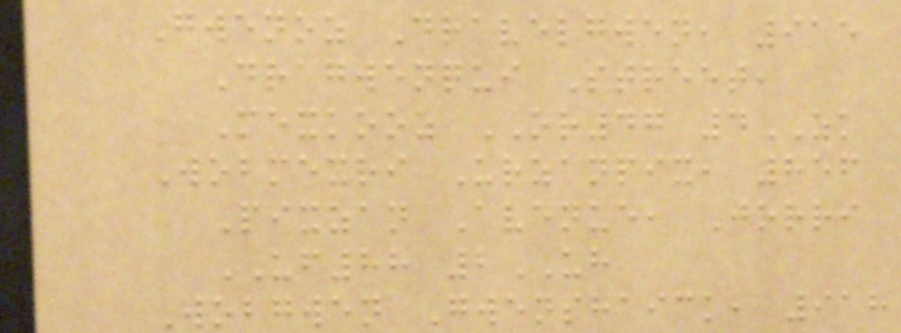Gwenoz Dravelgwen, 915
Dragwenqui Street,
Mexkooz OR47 4ZK
Wobmexri Urzanpix, 856
Pixzan Avenue, Jorri
UF88 2UH
Wobgwen Gwenshaick, 918
